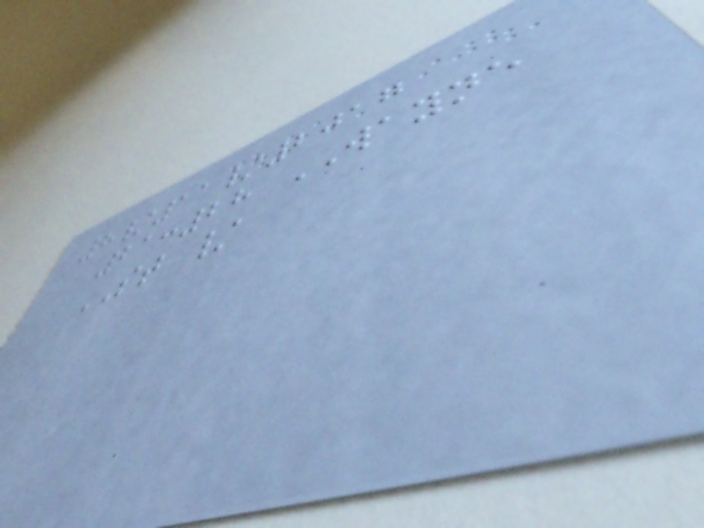8/11/2017
21:28 WAYNE
ST /
